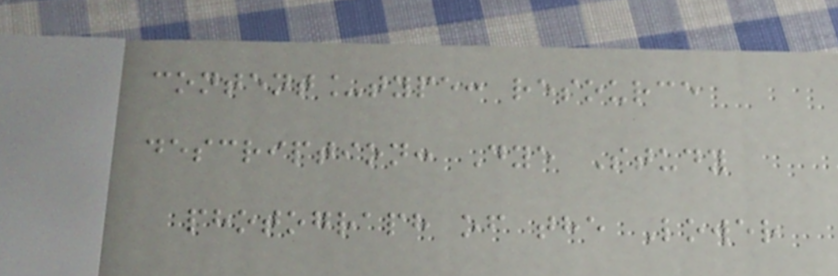content_type: resource
description: Dye Study
photograph of the Lower
